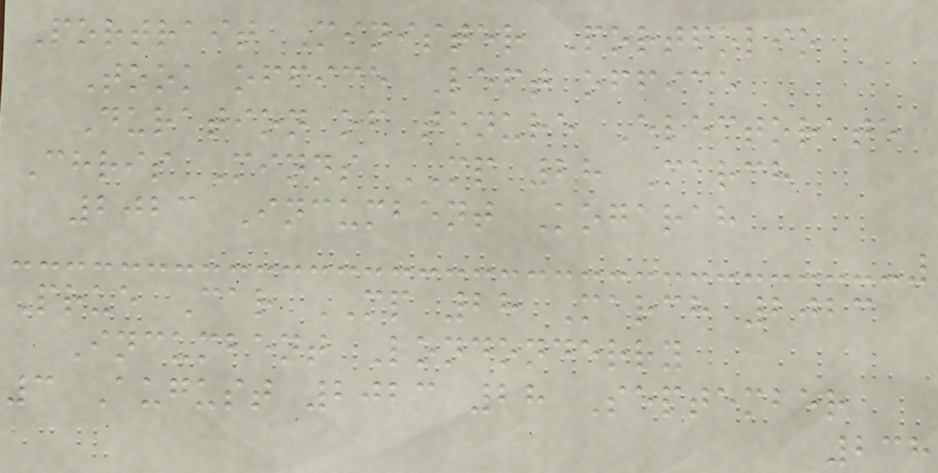Portrait Minister Portfolio
Took office Left office
Duration of tenure Electorate
Chris Minns MP 28 March
2023 Incumbent Kogarah
Prue Car MP 28 March 2023
Incumbent Londonderry
3 August 2023 28 September
238
